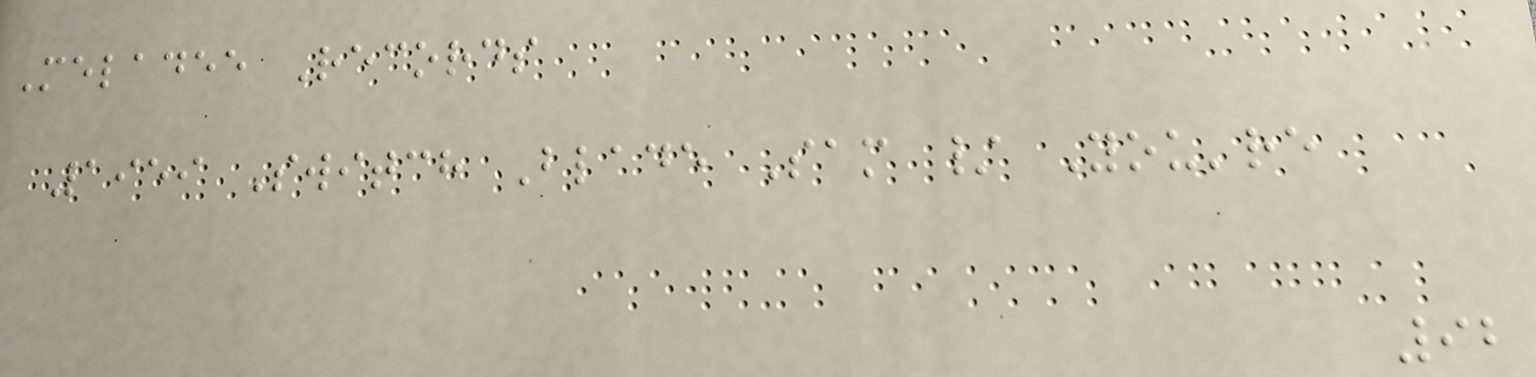Meladee Records
1959 Switch Blade Sam / You're
92
